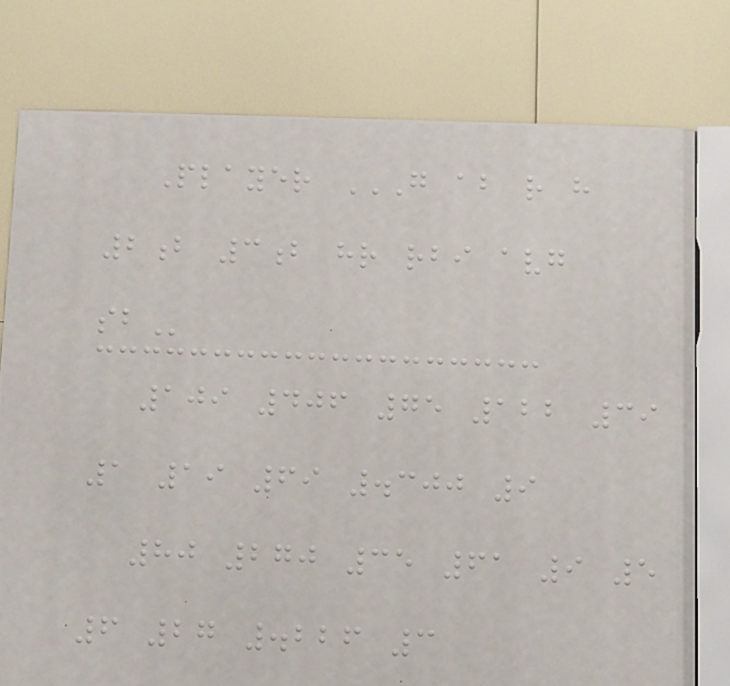Player G AB R H
2B 3B HR RBI AVG
SB
109 406 75 122 39
1 19 69 .300 9
80 270 35 61 9 5
6 27 .226 3
